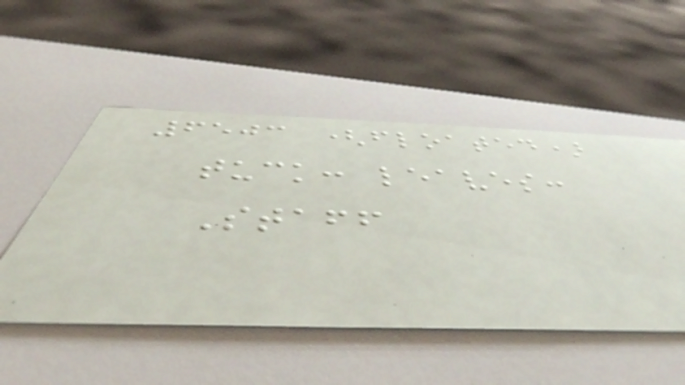6503 (floated)
tuck: leaves:
Staff
